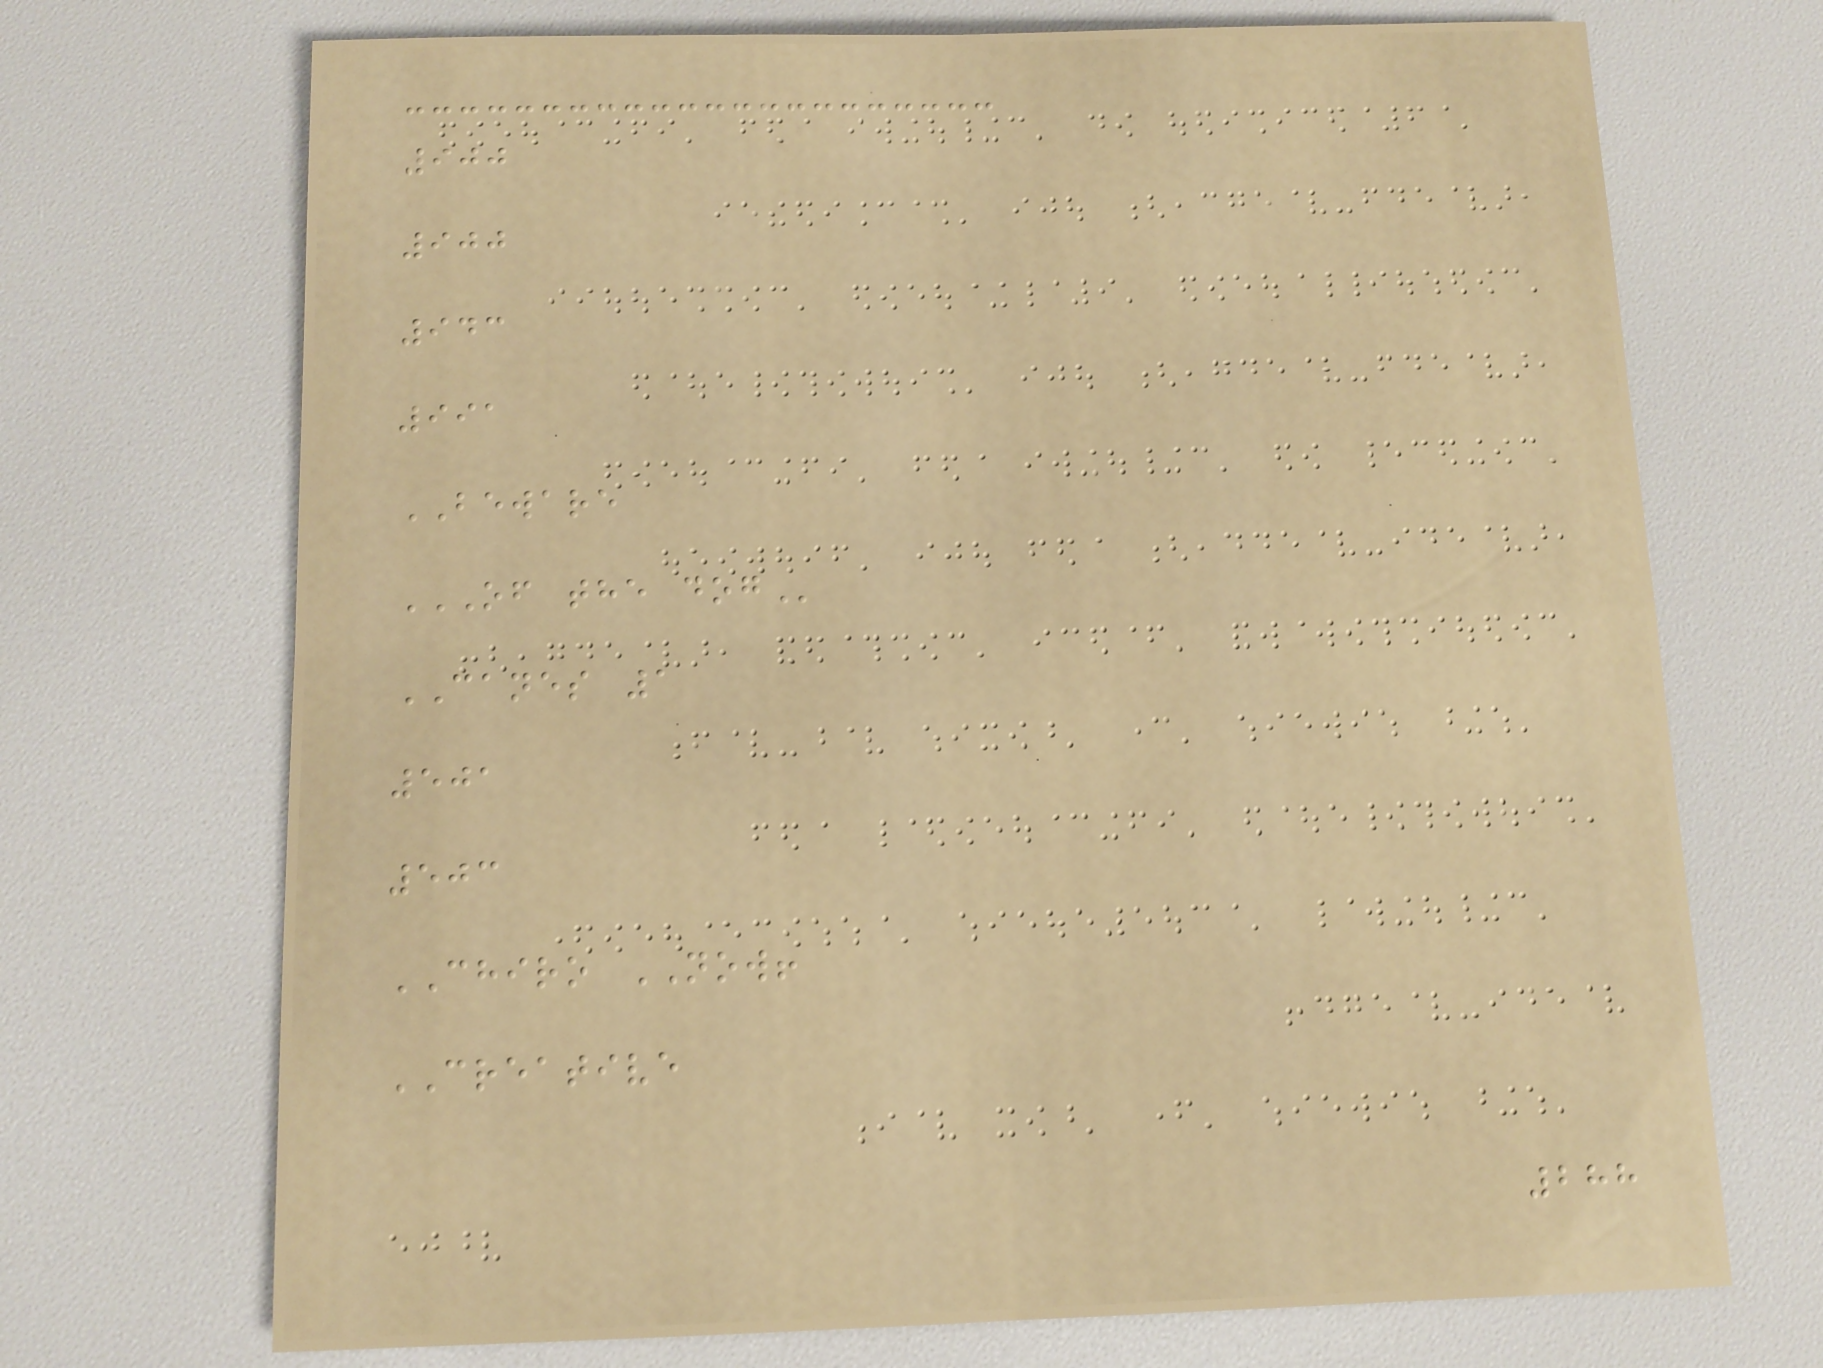900
900
943
991
BEWARE
OF THE DOG
CANES 1
501
503
CHIRO NOW!
CREATIVE
288
